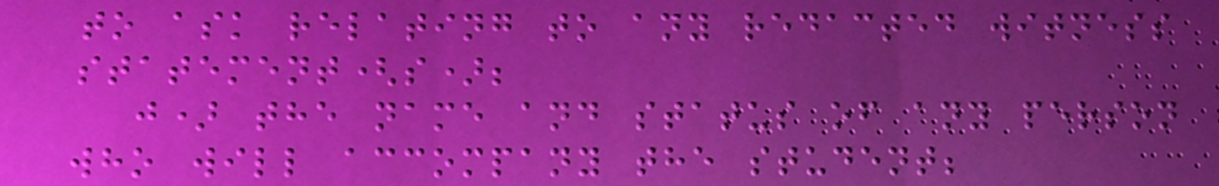to ask relating to any redacted witness
statement(s);
j) the name and status of any person
who will accompany the student;
